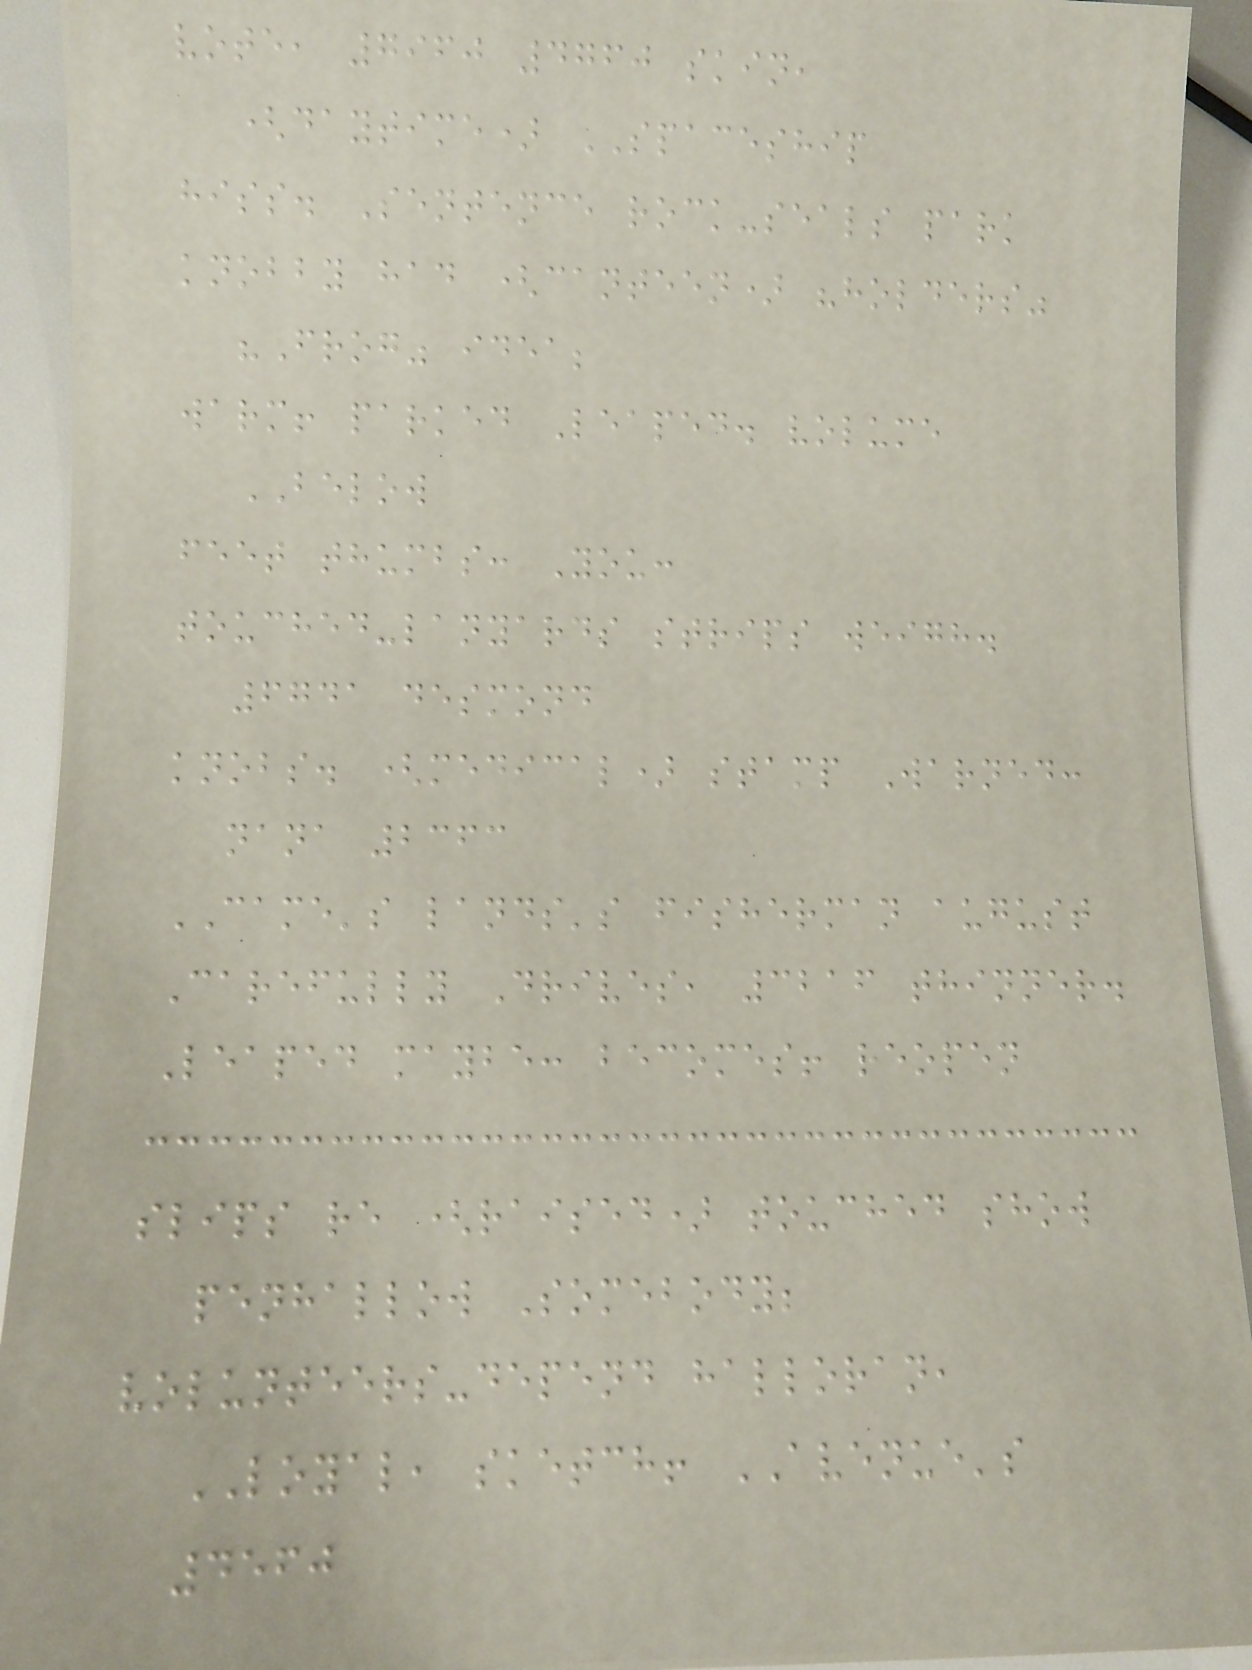vote, 7960 4760 skin,
(daytime) SPACESHIP
hiss. Sentence rock-seals park
knobby had (canteen) "holders"
"Frog" idea;
warm! parked Leaped. volume
BELOW
feet thumbs: You:
touched-lanyards strips weigh.
6741 desmond
knobs. (medical) stamp Warned:
nana 2363
CAME's lands's fisherman august
Carefully Drives, 3216 thinner.
Leaped maybe: becomes! reopen
slips re (raised) touched show
penhallow Somebody;
volunteers-depend halloran,
LOYAL, sketch! AVENUE's
4560
